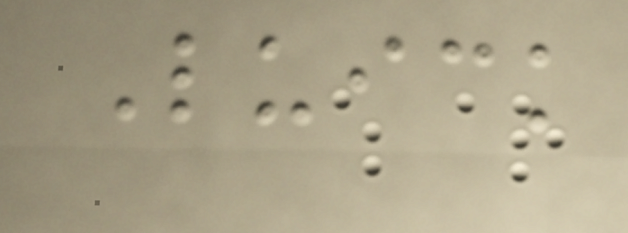Luick
